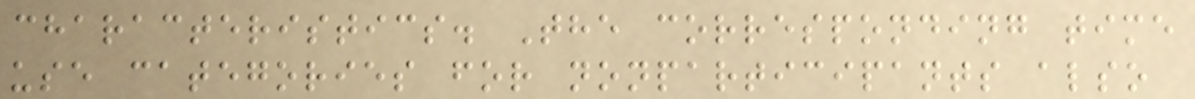characteristics. The corresponding time
use categories for nonparticipants also
